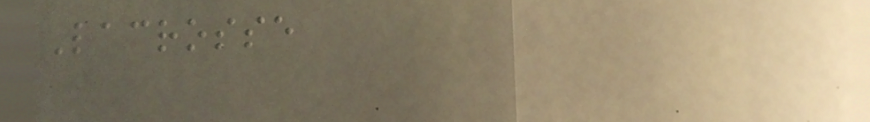Lacrosse
